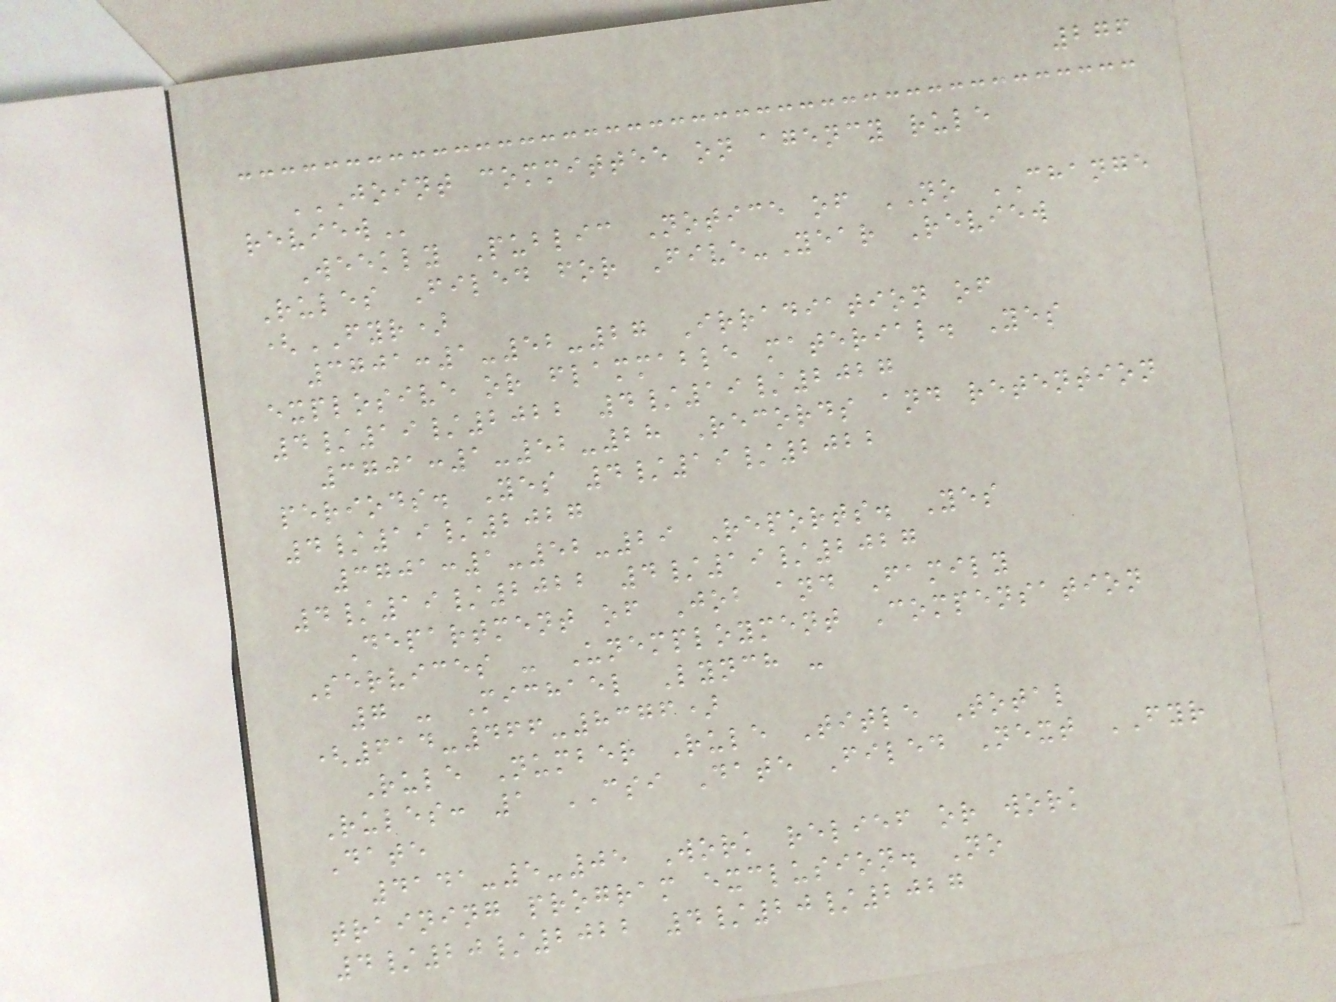276
JOINT COMMITTEE ON AGENCY RULE
REVIEW
Weekly Public Notice of NO CHANGE
Rules Filed for Five-Year Review
(FYR)
3701:1-52-27 Irradiation of
explosive or flammable material. Yes
4/19/2022 4/19/2027
3701:1-52-28 Records and retention
periods. Yes 4/19/2022
4/19/2027
3701:1-52-29 Reports. Yes
4/19/2022 4/19/2027
Department of Job and Family
Services - Unemployment Compensation
7 - Michael Lynch -
(614-466-8376)
Rule Number Rule Title Total
Rules: 1 CSI Date Filed Next FYR
Date
4141-5-05 Work relief or work
training program exclusion. No
4/20/2022 4/20/2027
